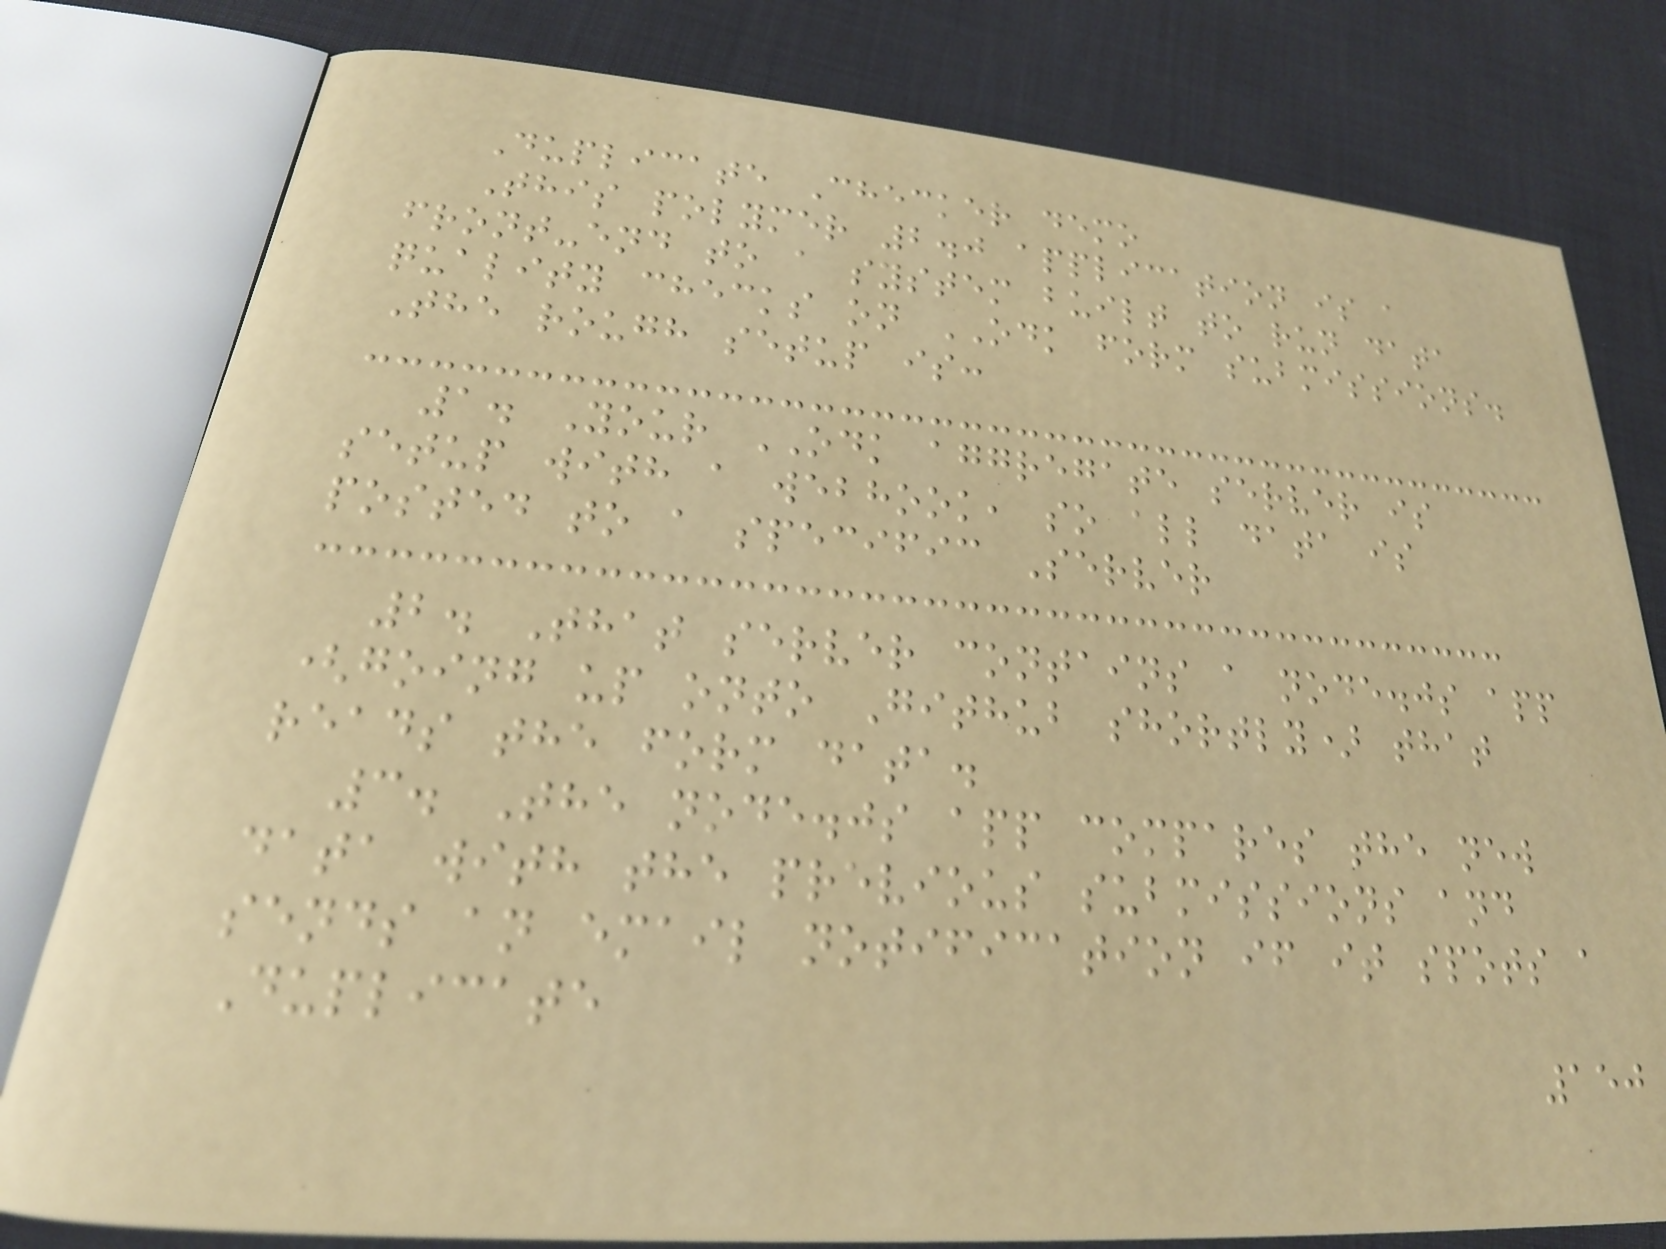Duplicate Checker demo
This polymer 2.0 application is a
front-end to a system built to run data
quality checks on ODK form submissions.
The rough setup is:
1. Your ODK aggregate server is
setup with a webhook, so all data is
posted to a specific Server
2. That server contains a node.js app
(going up onto Github shortly) that
reads the form data.
3. The node.js app compares the new
data with the previous submissions and
sends an email notification if it spots a
Duplicate
150
